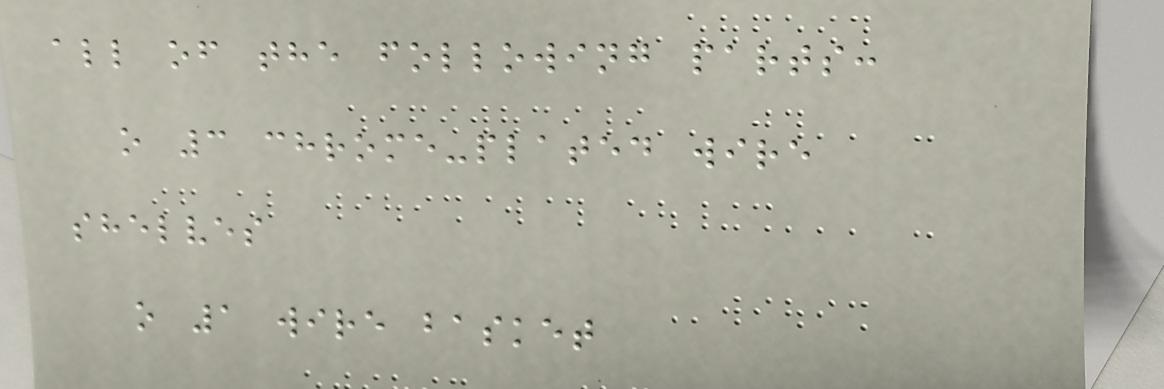all of the following parts:
o 3 chrome-plated wire
shelves
o 1 wire basket
